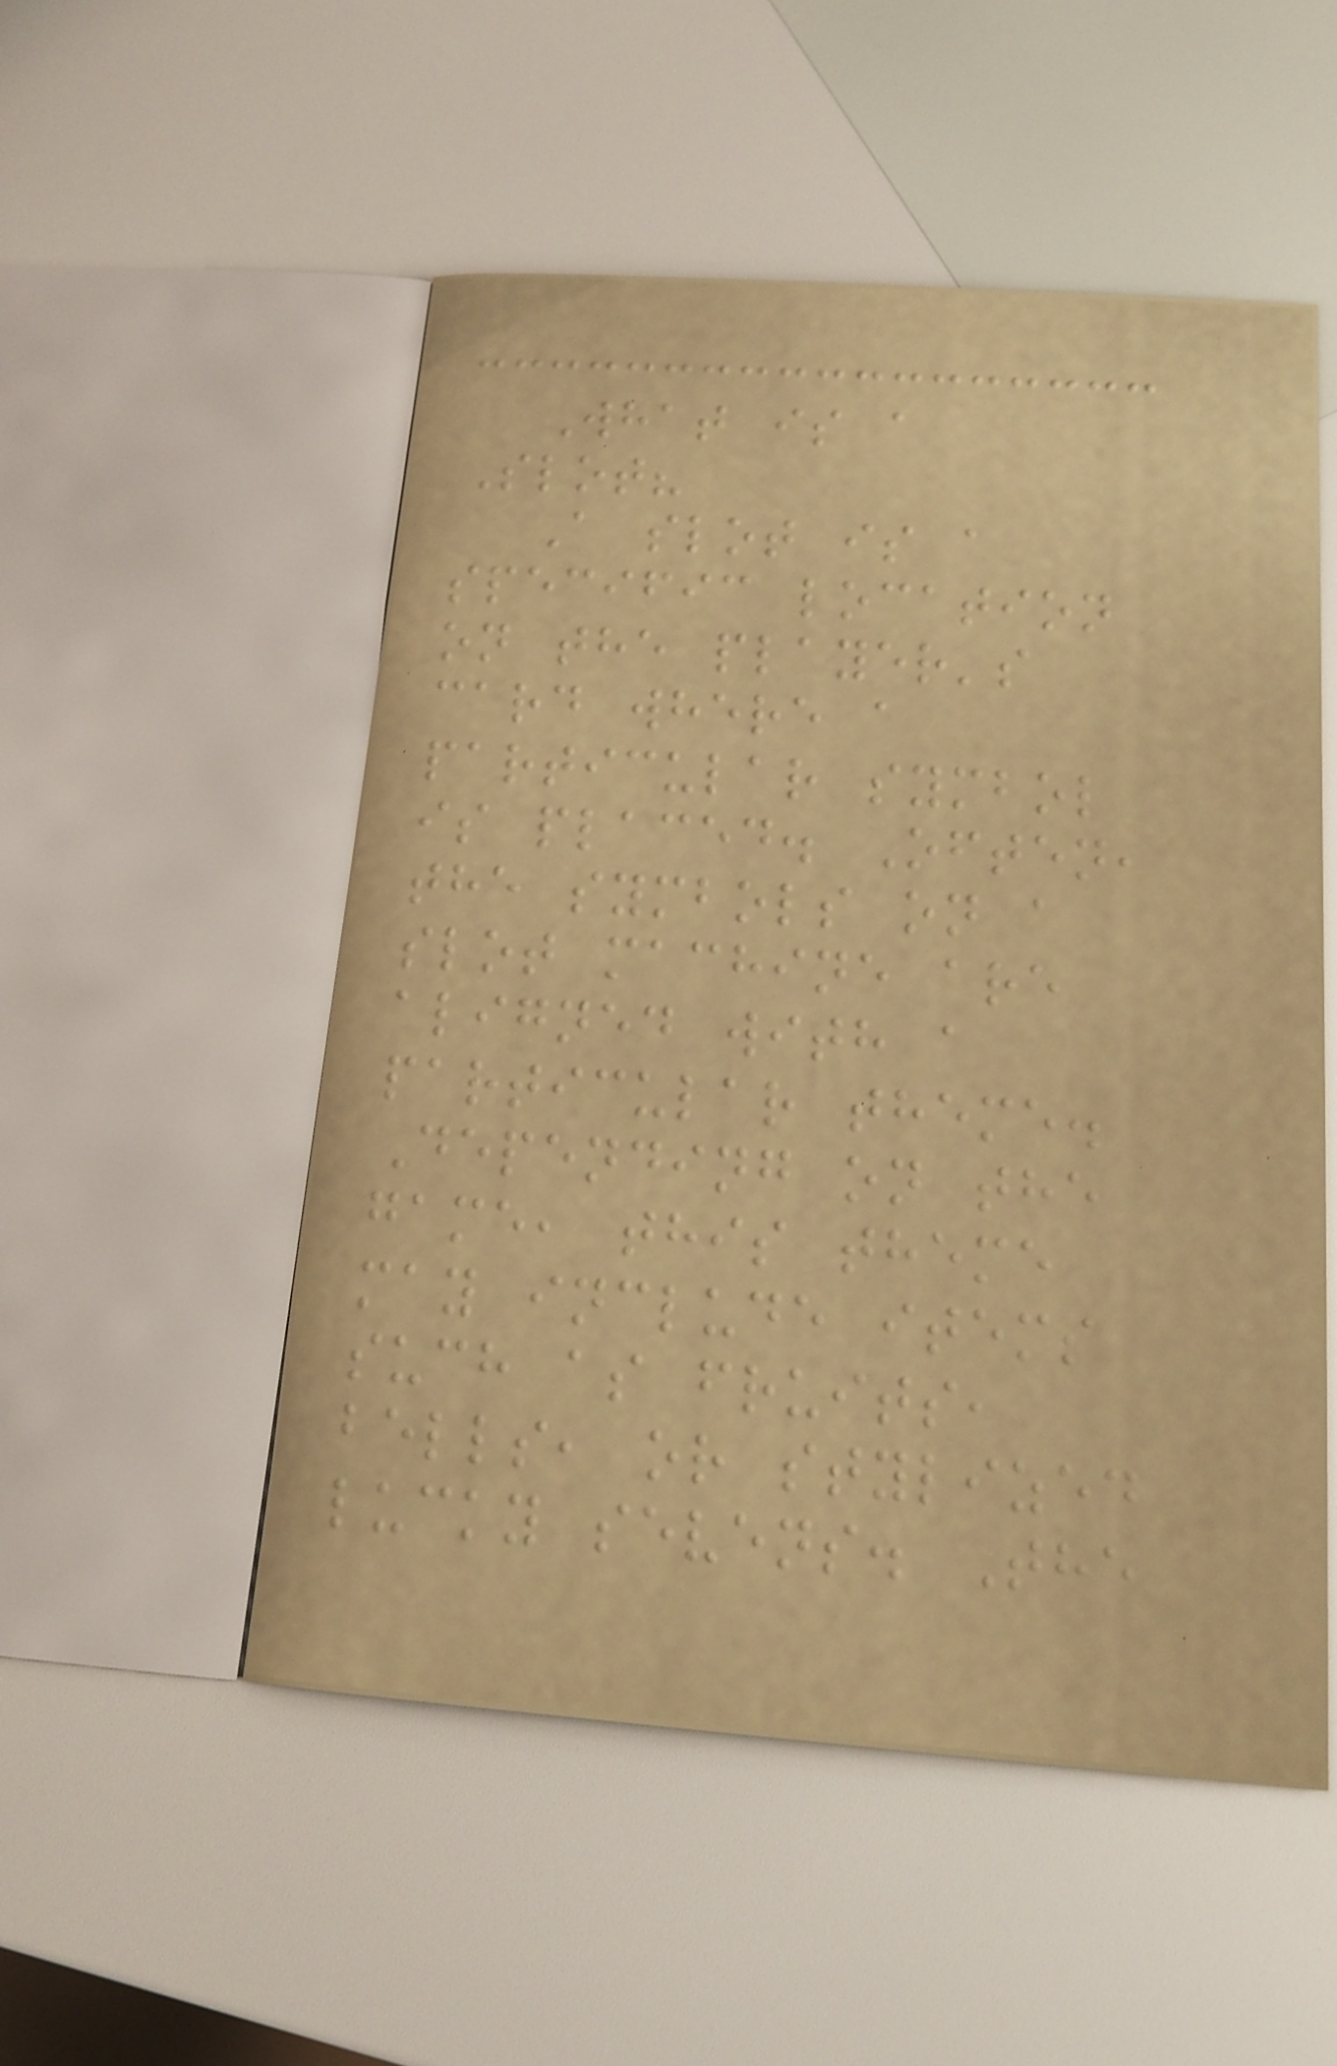What is a
Slot?
A slot is a
specific location
on the player's
card where a
particular symbol
is placed. Often,
the symbols on a
slot machine are
aligned with a
particular theme.
Depending on the
game, this theme
may include items
such as fruits,
bells, or stylized
lucky sevens. The
